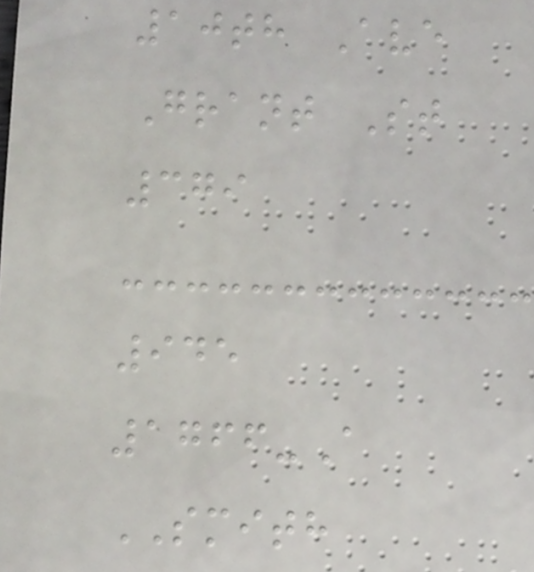10th Ave
Grant St
379
945
1766-A
SMITH
